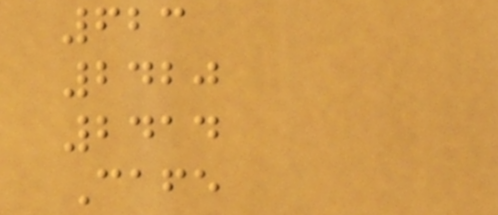623
2420
2414
Cafe
